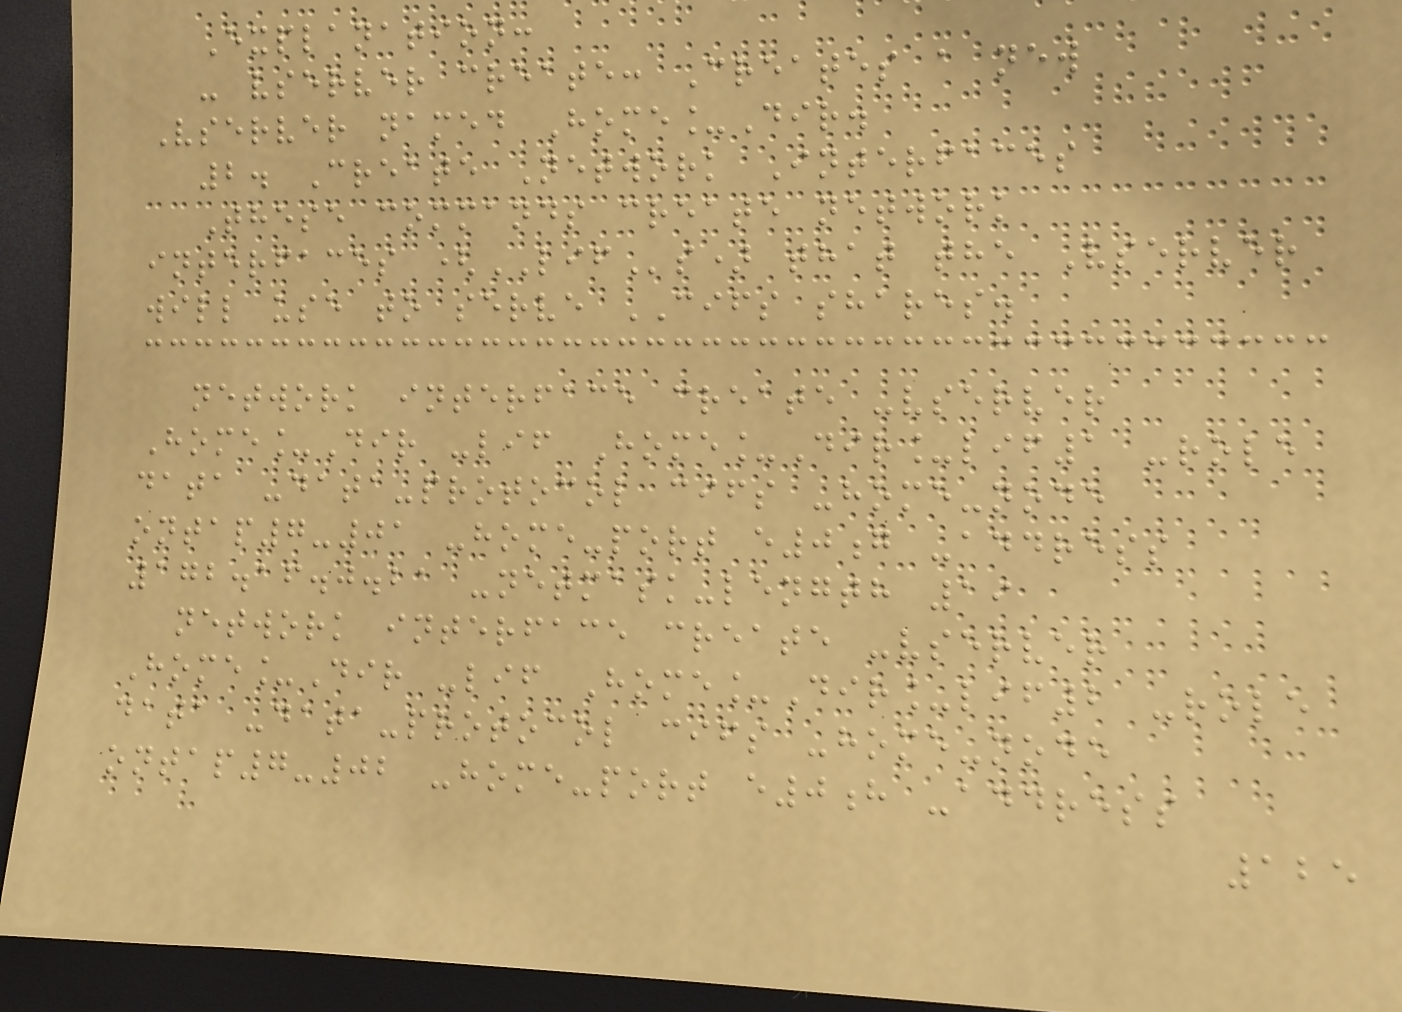Explanation:
- vserver create: Creates a new
Vserver named Home_Dir.
2. Create Network Interfaces
These commands create network
interfaces (LIFs) that the Vserver
will use to serve CIFS shares.
network interface create -vserver
Home_Dir -lif Home_Dir_lif1 -role
data -data-protocol cifs -home-node
ontap7-01 -home-port e0g -address
172.16.0.21 -netmask-length 19
network interface create -vserver
Home_Dir -lif Home_Dir_lif2 -role
data -data-protocol cifs -home-node
ontap7-02 -home-port e0h -address
125
